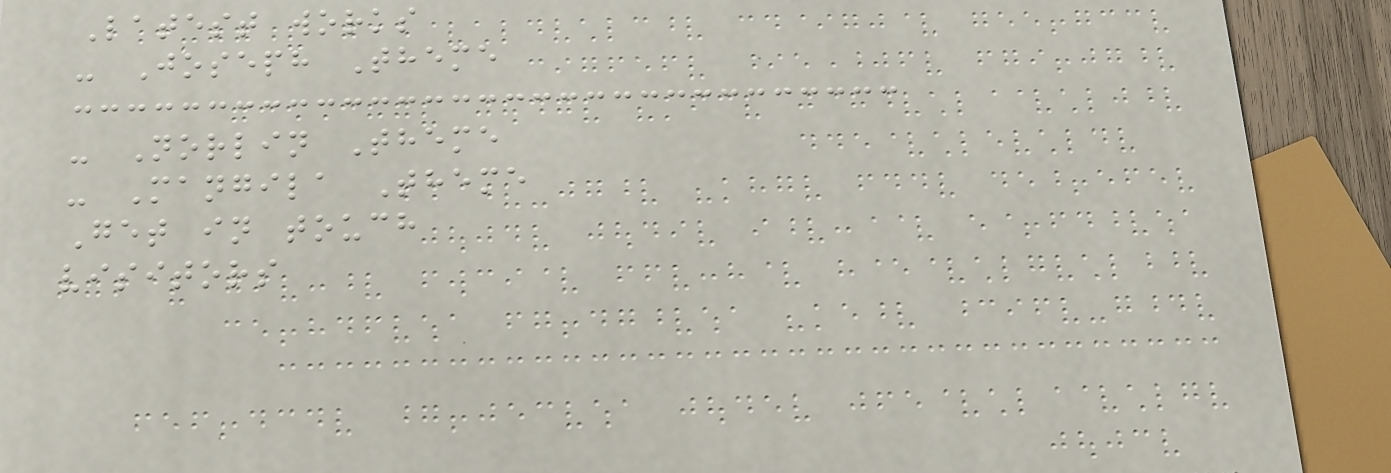Latest works
- Joseph Theme
- Norlin Theme
- Mangila Theme
Get in touch
visitors
